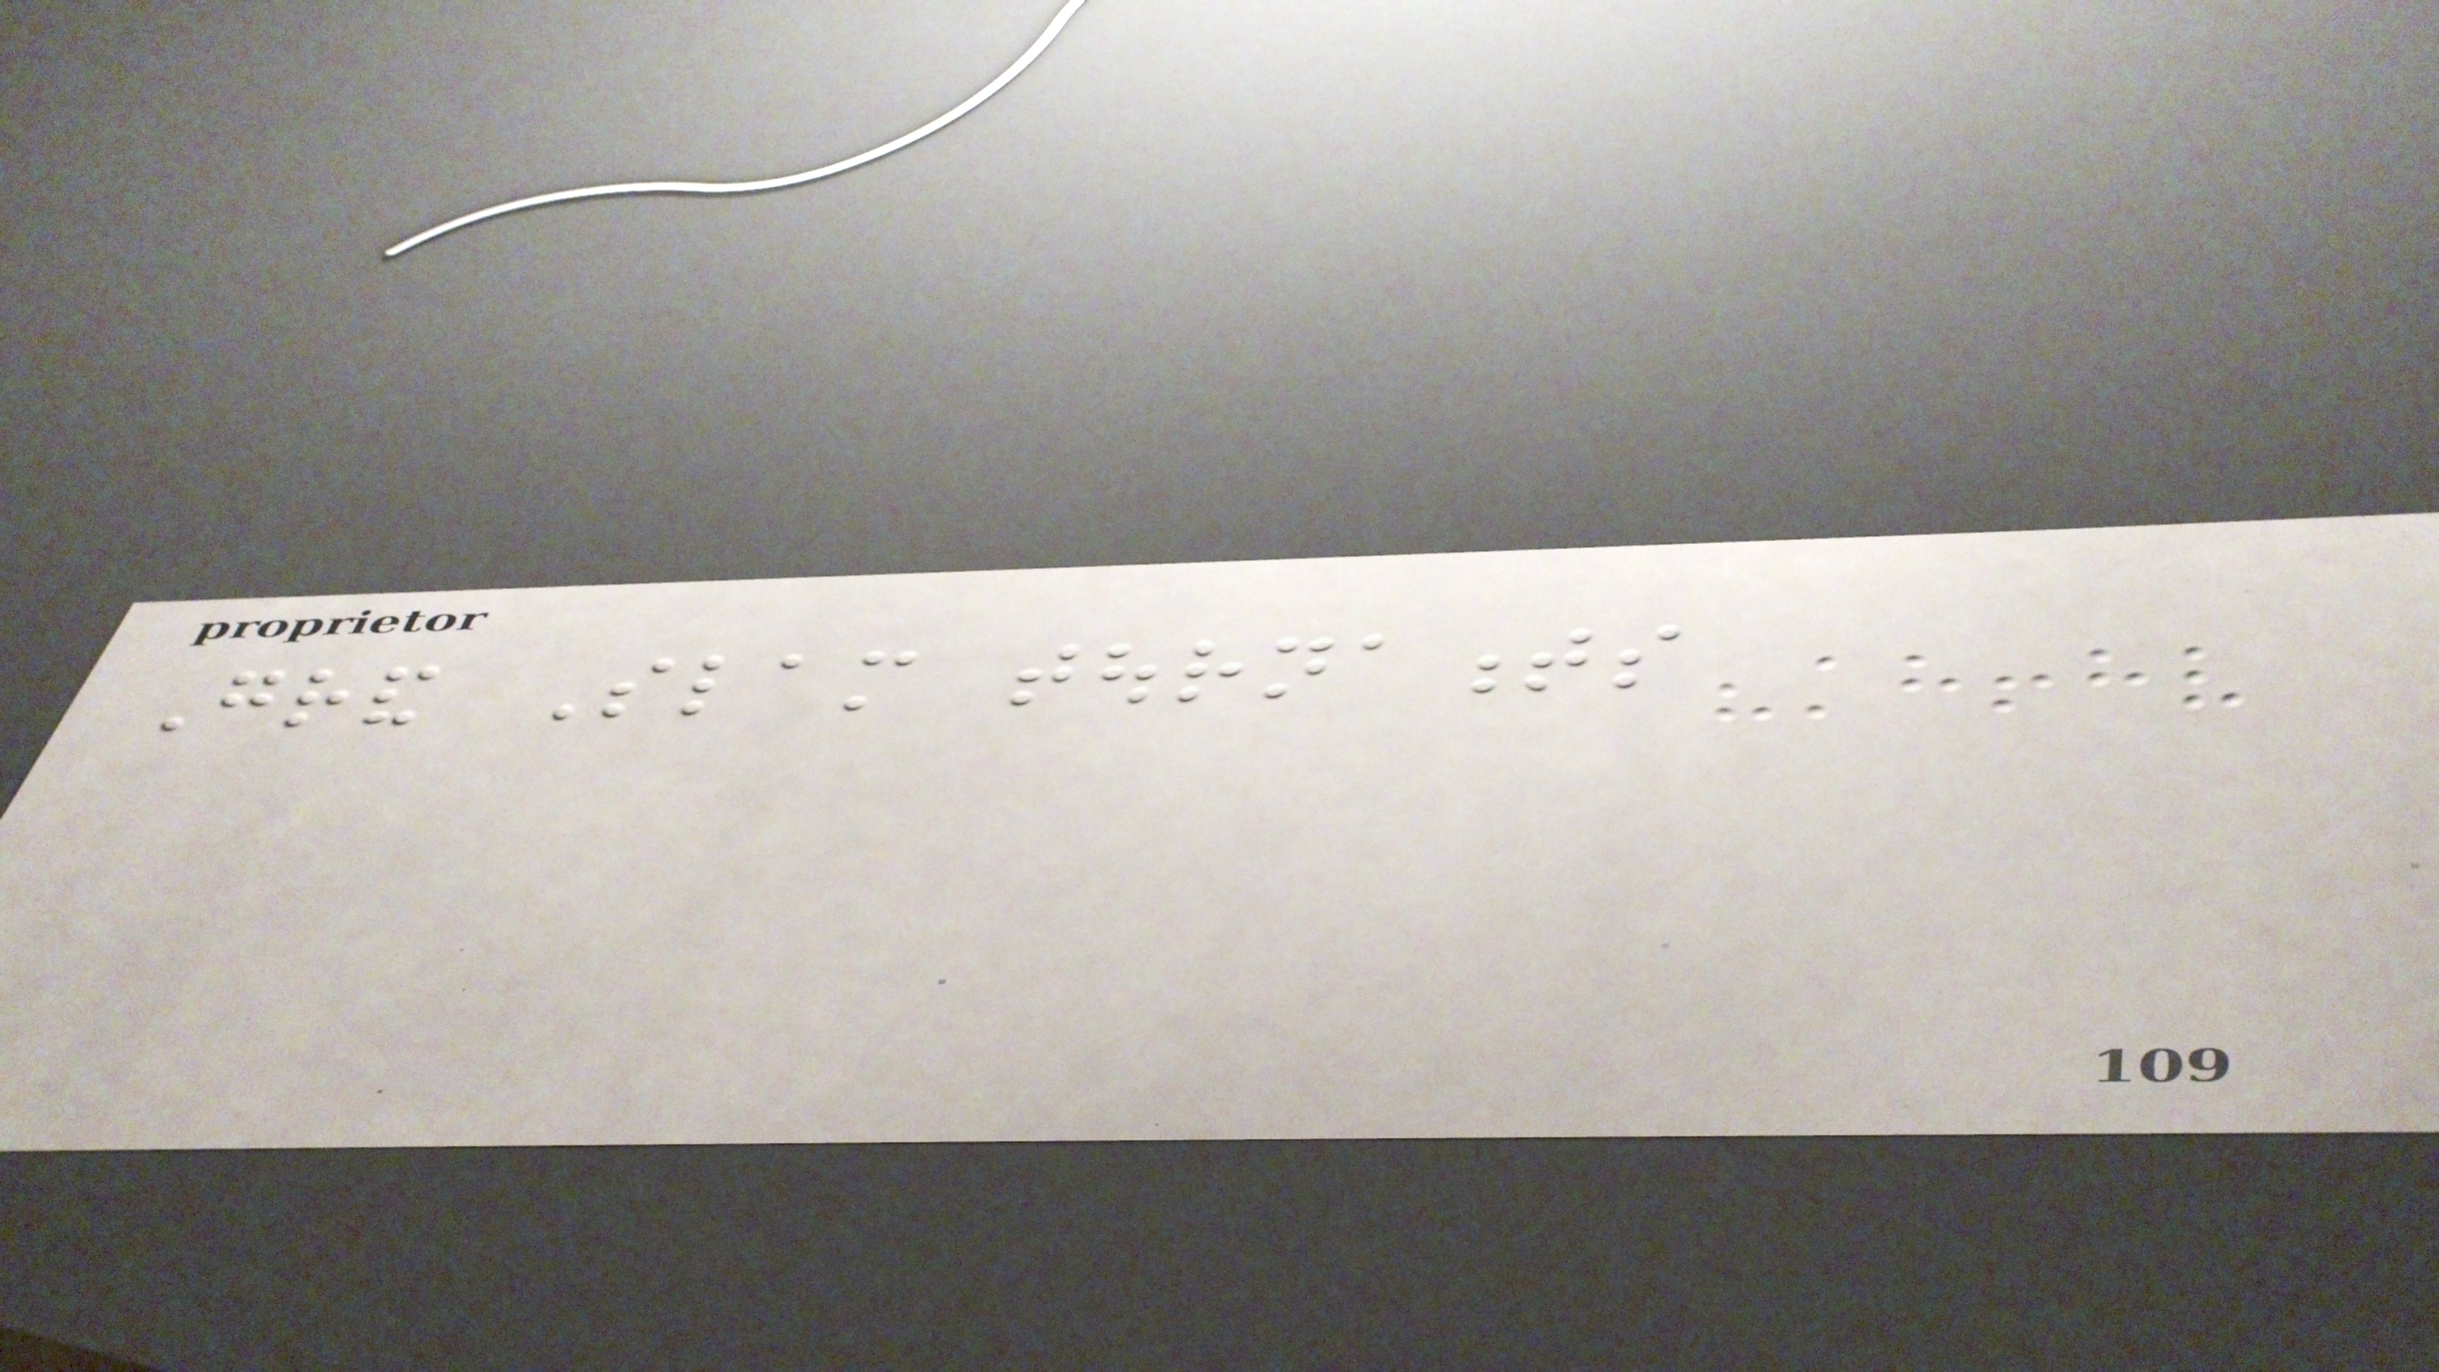Grand Slam tournaments
